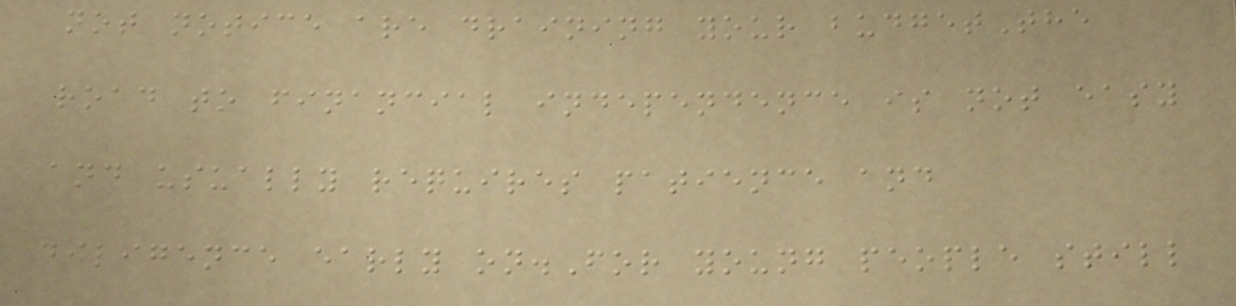not notice are draining your budgetThe
road to financial independence is not easy
and usually requires patience and
diligence early on.For young people still
